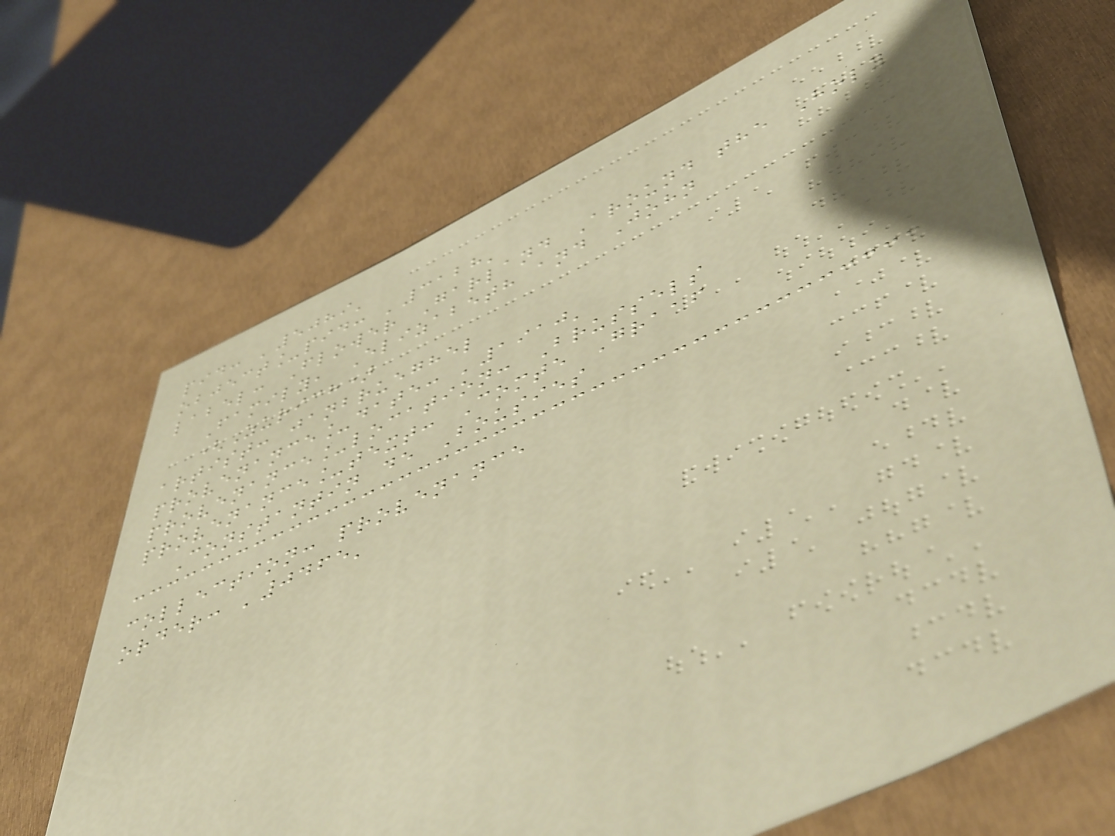pid: '5089'
object_pid: '3128'
label: Flower Garland Around the Holy
Family, Elizabeth and John
(Zurich)
artist: janbrueghel
provenance_date: '1910'
provenance_location: Brussels
provenance_text: Comte Graaf
Constantin de Bousies
collection: provenance
order: '0465'
